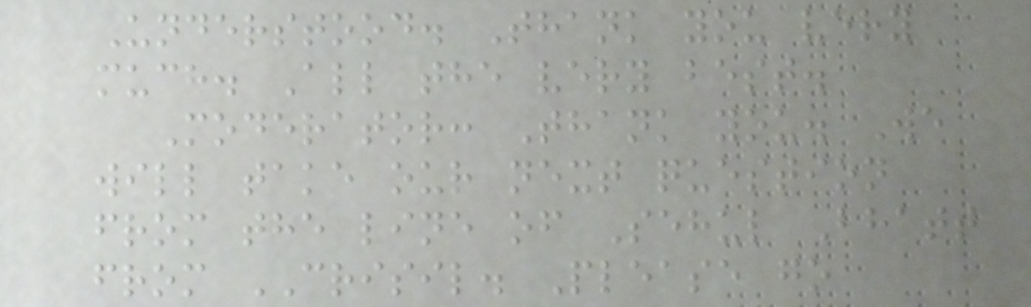Understood. Thank you very
much. All the very best.
Moderator: Thank you. We
will take our next question
from the line of Sehul Bhatt
from CRISIL. Please go
